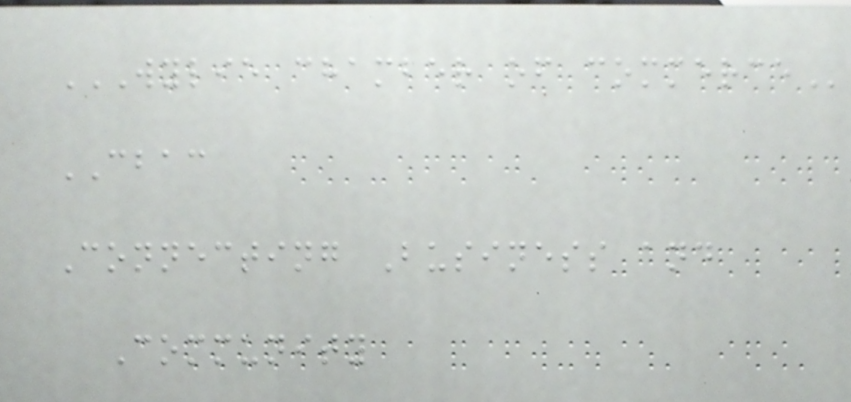WYLIE CHAMBER OF COMMERCE
CBAC
Connecting Business and
Community
